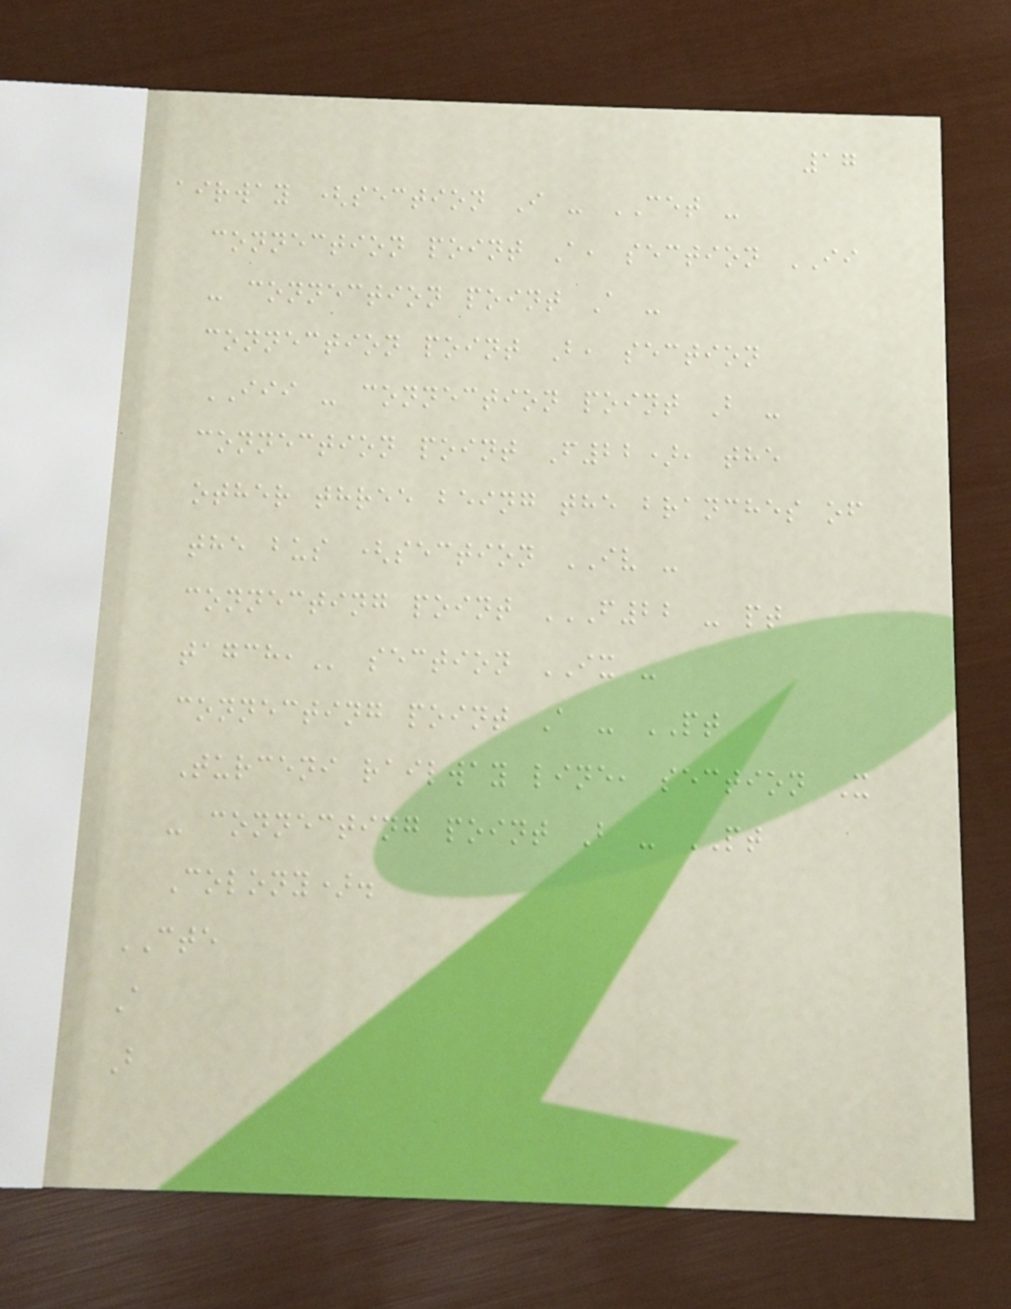17
airway (section I - CET -
connection point A, section II
- connection point A -
connection point B, section
III - connection point B -
connection point F22), the
other three being the branches of
the bus (section IV -
connecting point F22 - PT
TAGCH, section IX -
connecting point A - PT
Turceni railway line, section X
- connecting point B - PT
Colony).
CTE
A
B
